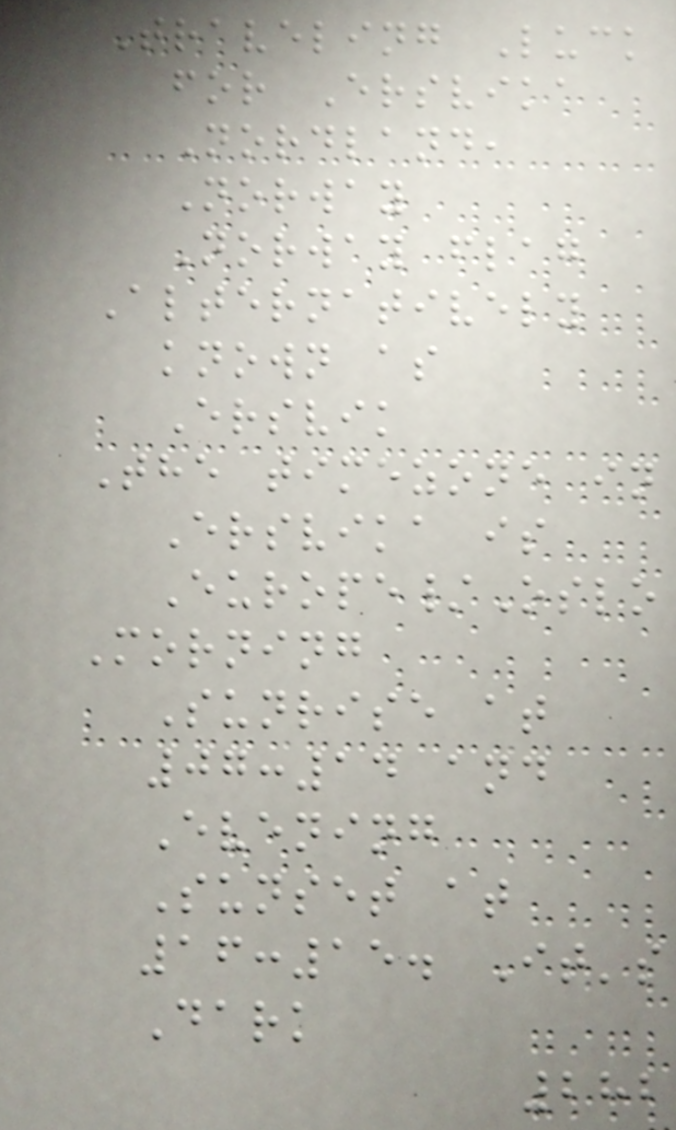Traveling Luck
for Ersvika
Nordland,
Norway
Norway flag
Alternatively
known as
Ersvik
The timezone in
Ersvika is
Europe/Oslo
Morning
Sunrise at
07:14 and
Evening
Sunset at
16:15. It's
Dark
282
